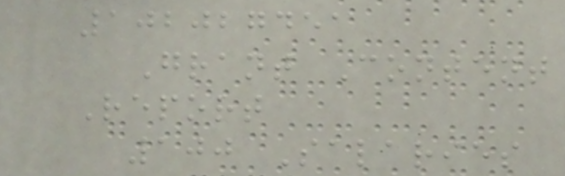102027451
Grant Content
Report
100 Salaries
